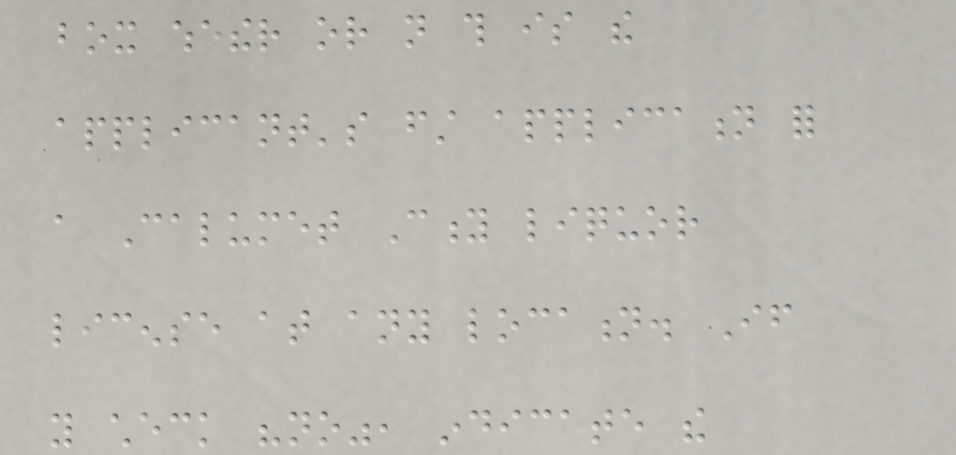box whether or not this is the
applicant's first application for
a Calumet City liquor
license at any location. If
you check "no", indicate the
